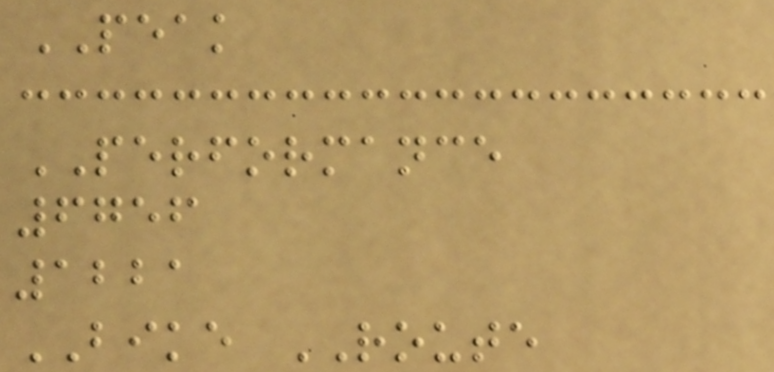PEAK
PERFORMANCE
6756
1221
BIKE ROUTE
